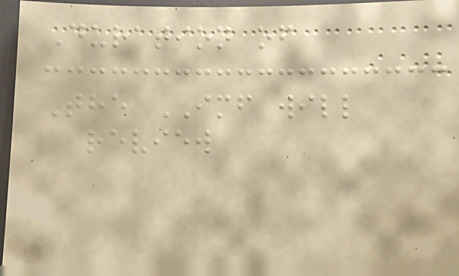Duration of
The IMF will
review
